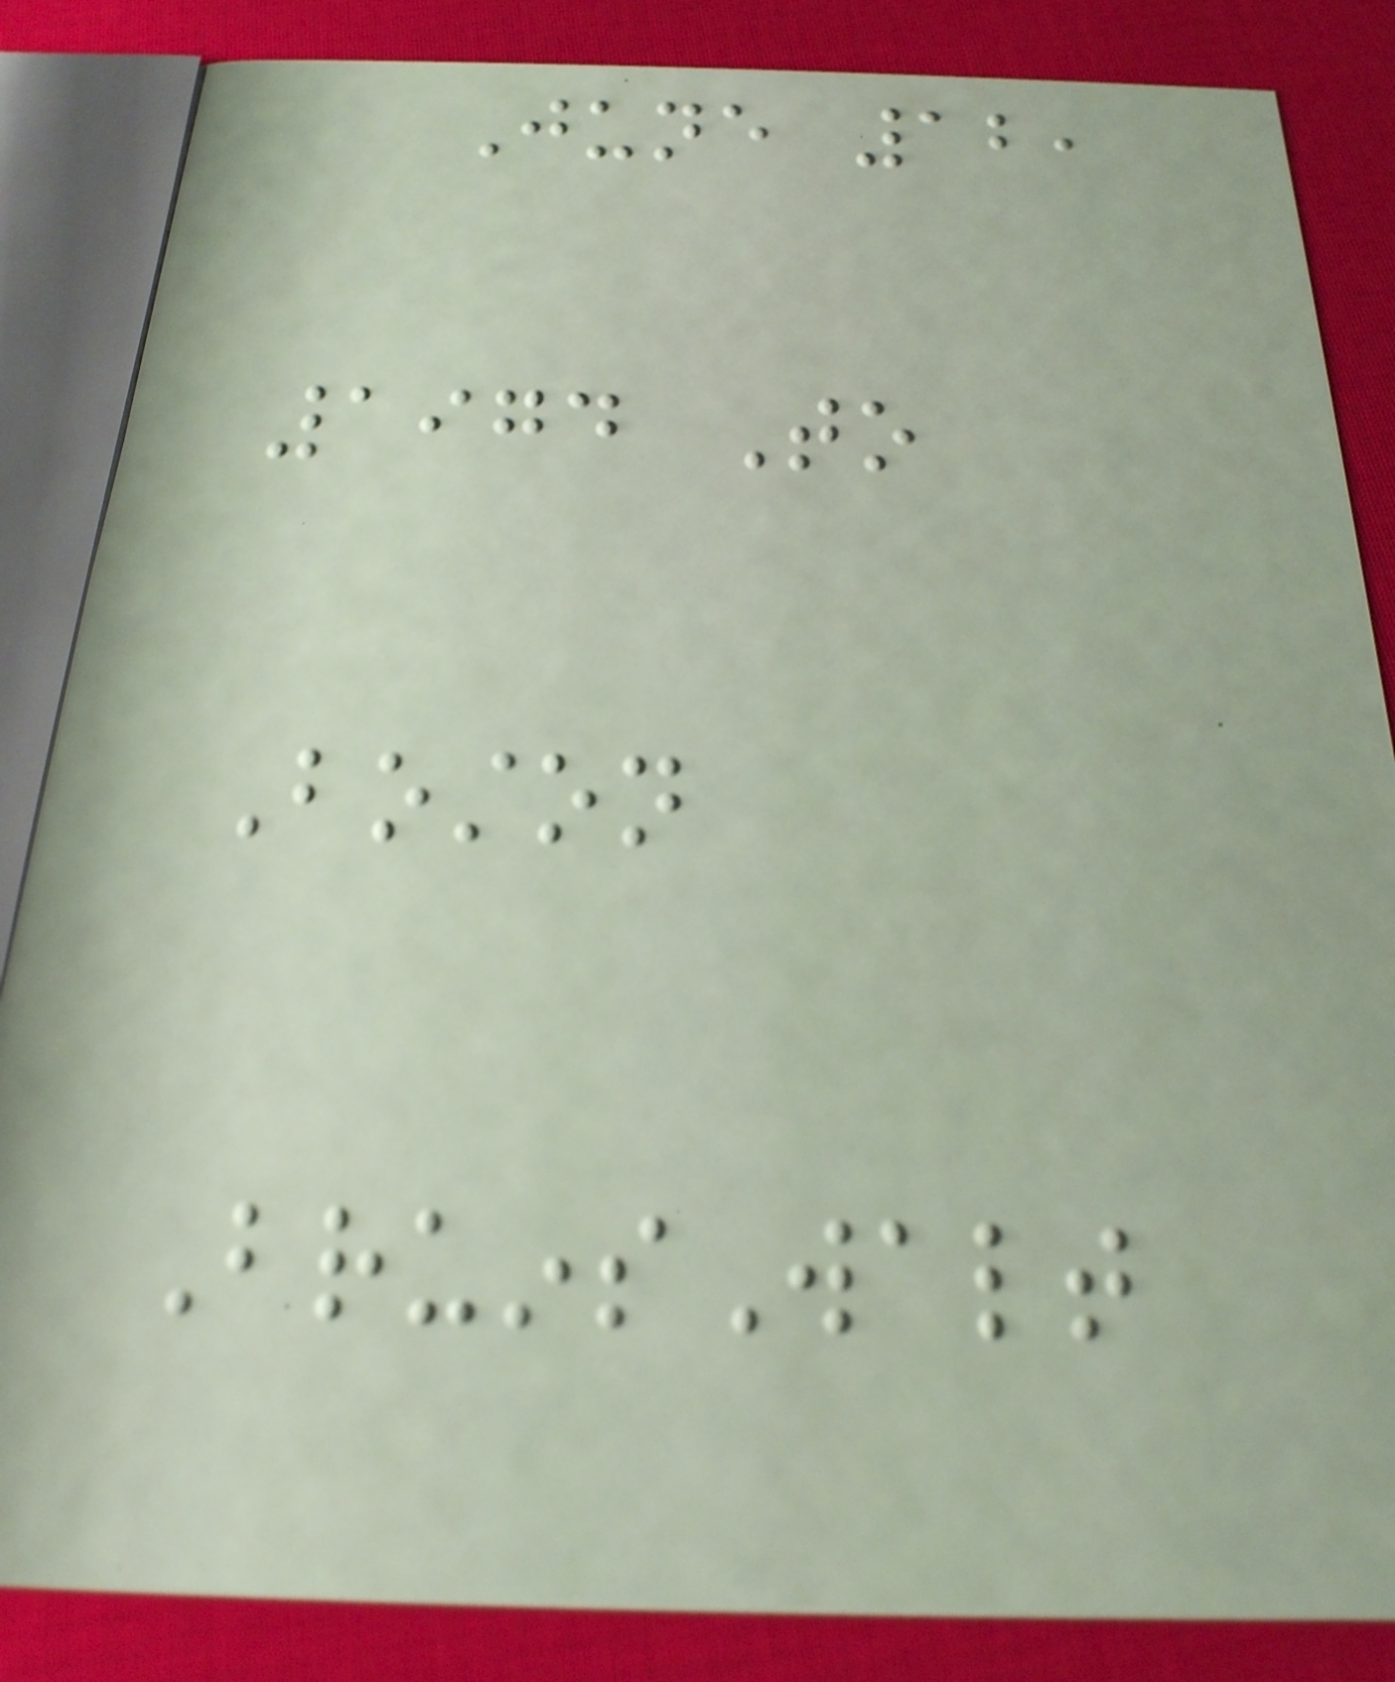June 12,
1974 To
Boston
BruinsWalt
